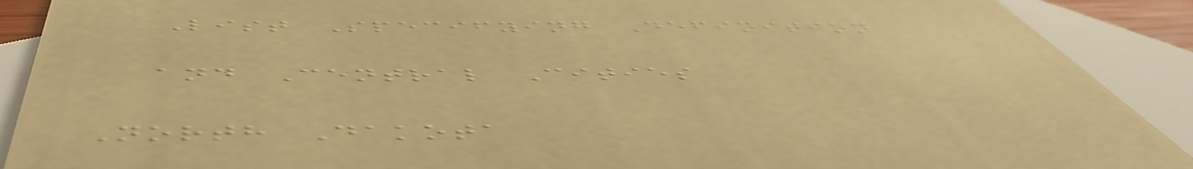List Specifying Definition
and Central Cities
North Dakota
